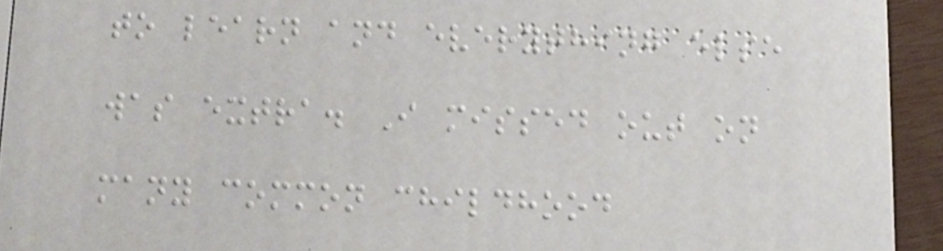to learn and everything else
was extra. I missed out on
many common childhood
